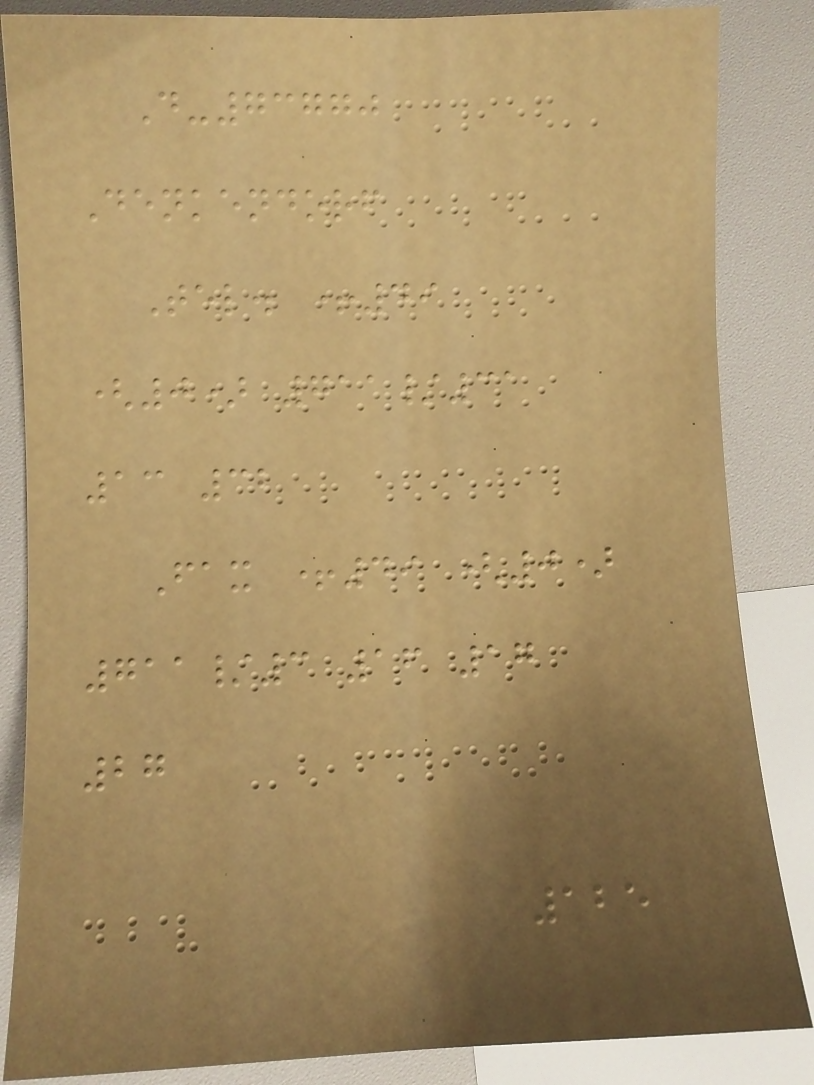D-73770
Denkendorf
Tel. +49
(0) 711/31
13 32
Fax +49 (0)
711/3 16 17
27
125
